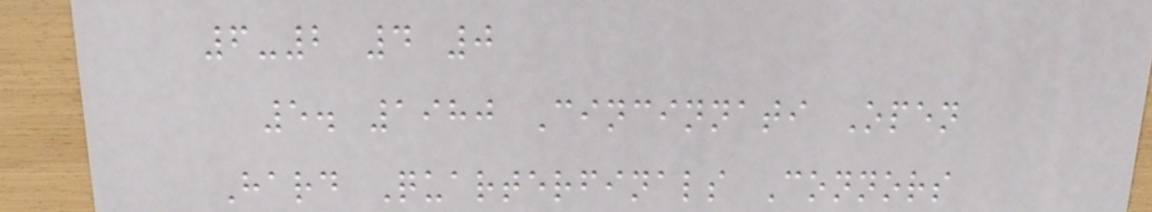6-2 4 0
5. 1980 Cincinnati Open
Hard Quarterfinals Connors
